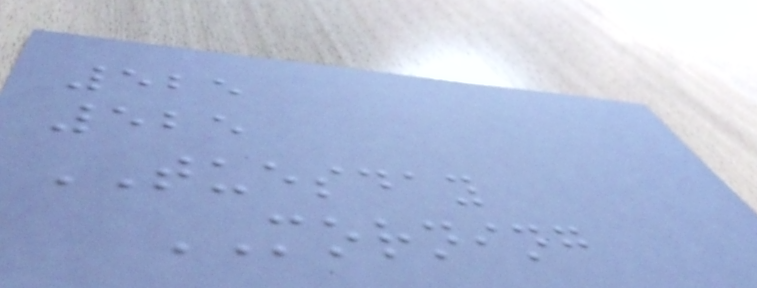525
525
TUESDAY
MORNING
